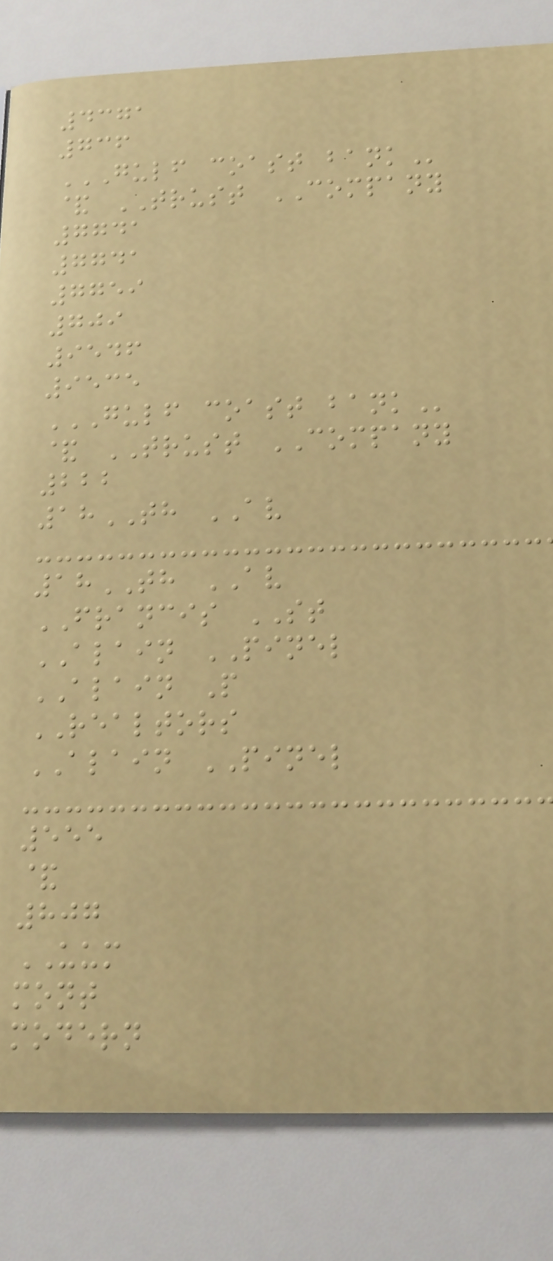4371
736
GULF COAST BANK
& TRUST COMPANY
7741
7741
7759
709
9546
9535
GULF COAST BANK
& TRUST COMPANY
222
18TH AV
18TH AV
FRANCIS ST
ALAIN PINEL
ALAIN P
REALTORS
ALAIN PINEL
555
&
807
UUM
mont
modern
